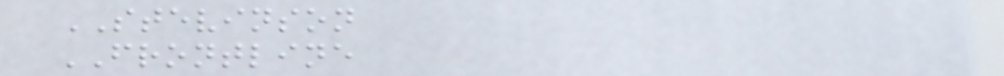STEVINSON
FRONTLINE
